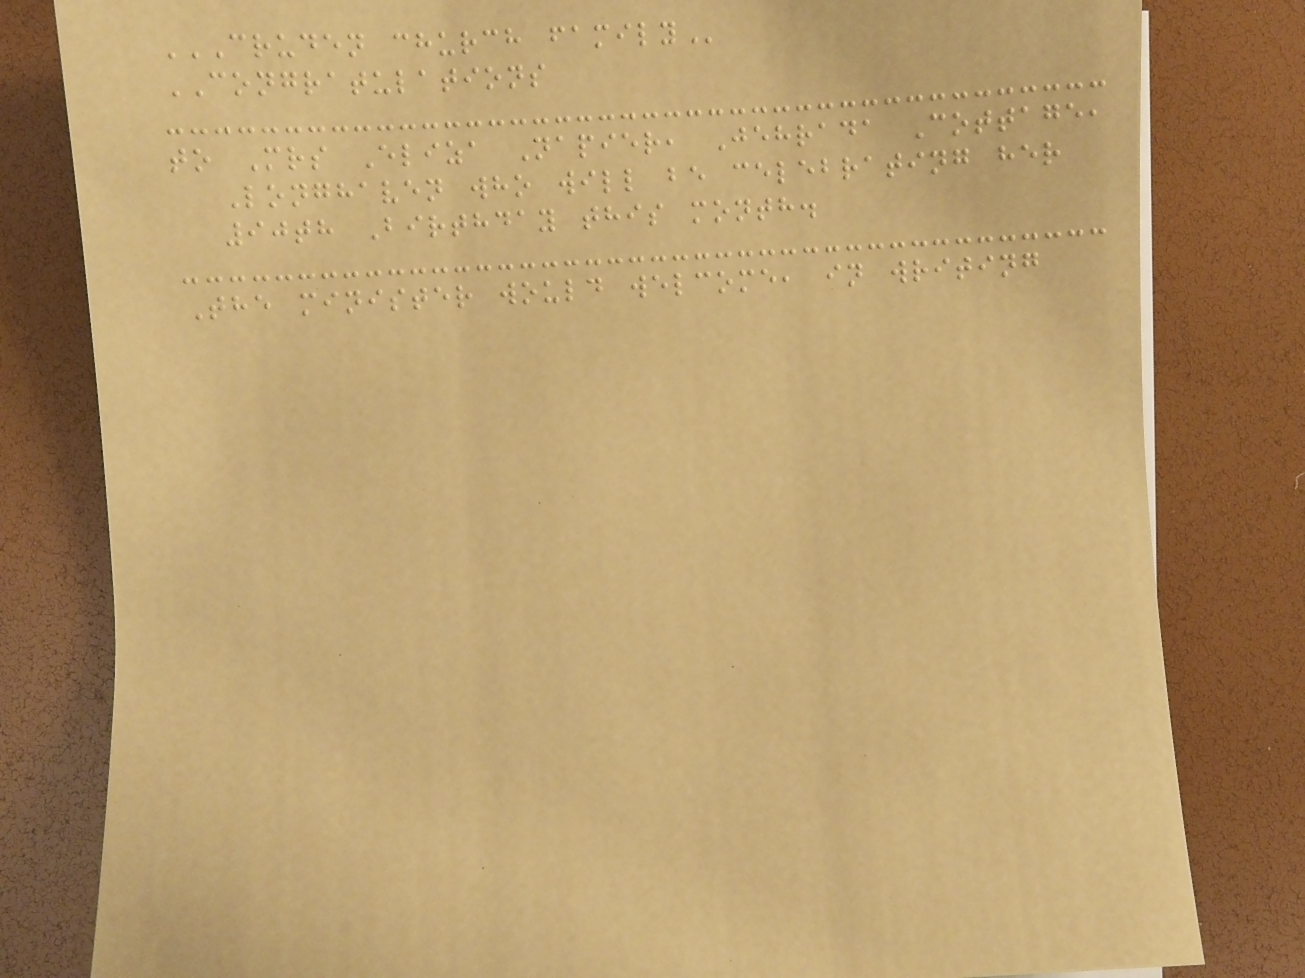CRUDEN CHURCH FAMILY
CONGRATULATIONS
to Mrs Eliza Napier, Jehrada Cottage,
Longhaven who will be celebrating her
90th Birthday this month.
The minister would welcome, in writing
